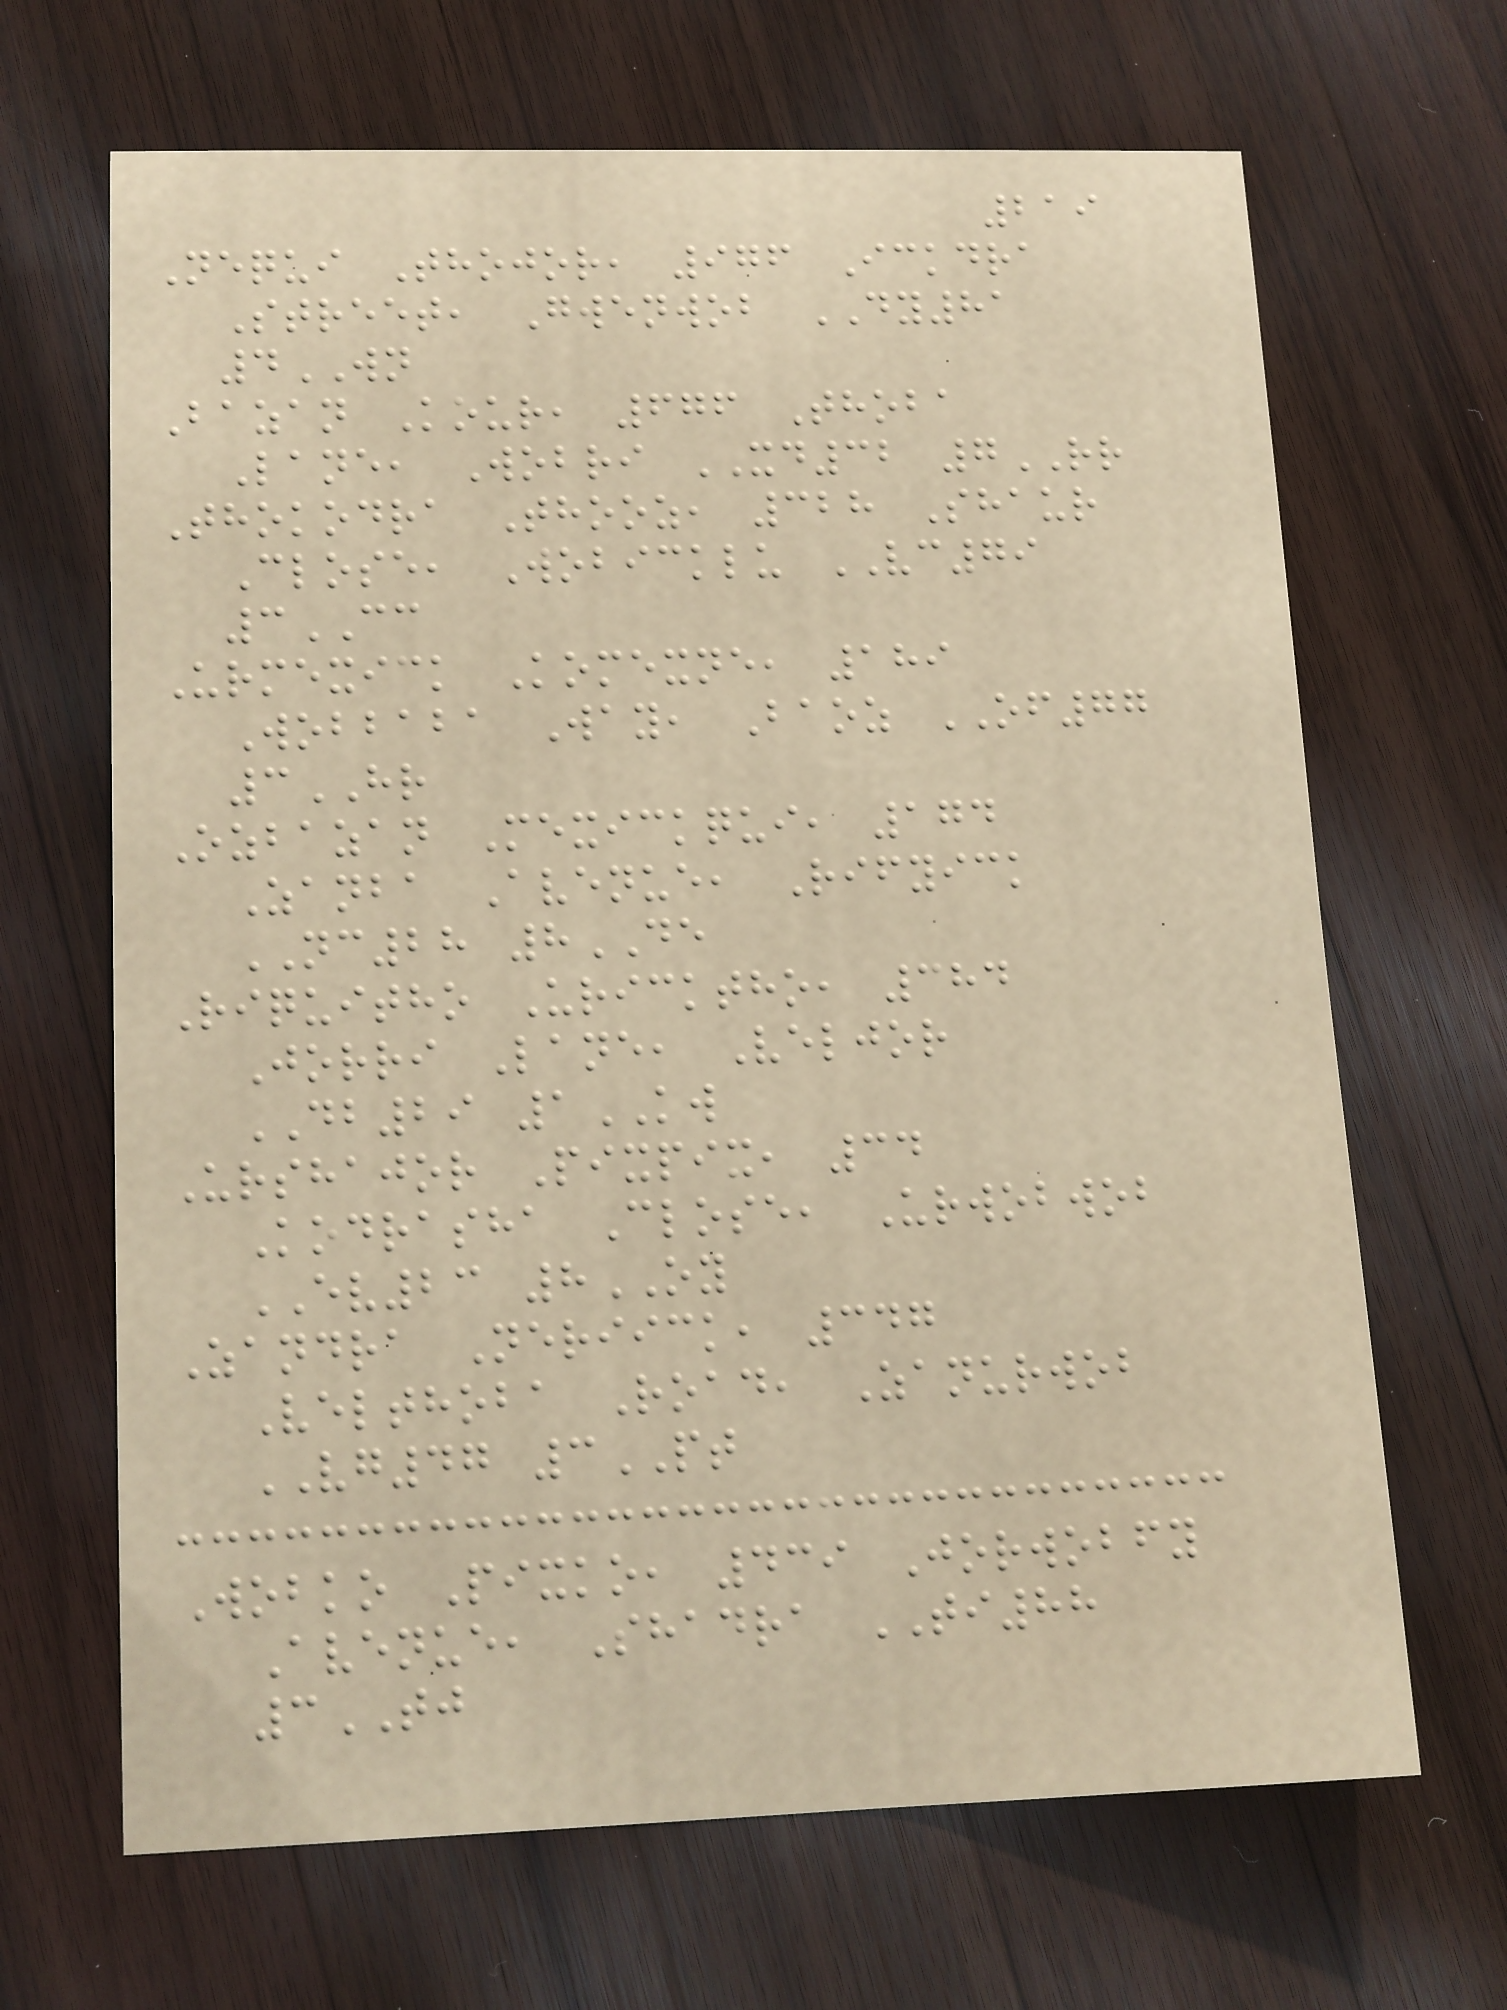219
Nequi Thojor, 976 Ickdra
Street, Gwenwob DY81
4WN
Bazan Kour, 676 Thoba
Lane, Wobri XD32 7RR
Thokodra Thooz, 328 Shaur
Close, Wobicklu VC79
3CC
Urmexick Komexne, 189
Wobbaba Way, Baoz OF77
3HR
Ozbazan Mexickqui, 174
Zanba Avenue, Rifyick
NC28 8DE
Riquitho Uricktho, 384
Jorri Lane, Veljor
DB29 1KW
Urshajor Pixpix, 34
Kodrasha Close, Urwobwob
EV23 8OY
Zandra Neriick, 347
Velthoba Road, Zanurwob
VG47 3PT
Wobko Pixko, 439 Jorwobfy
Avenue, Shadra TI88
3TJ
